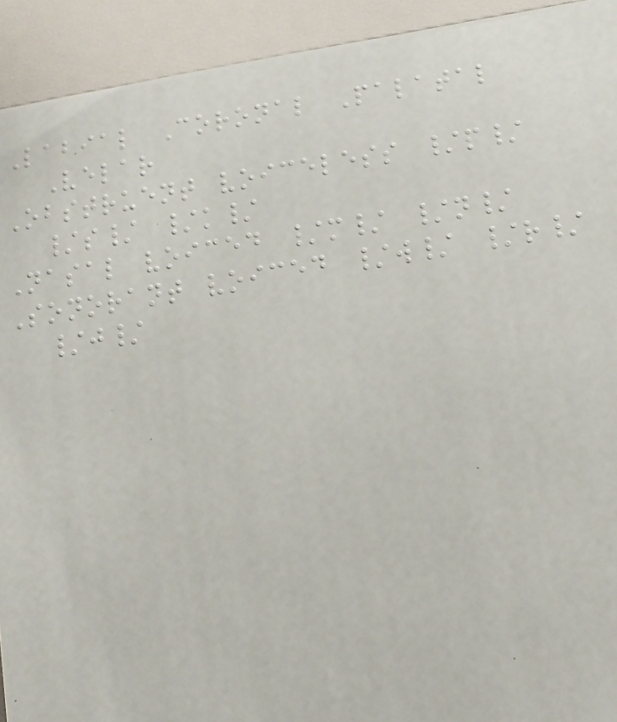Labial Coronal Palatal
Velar
Obstruent voiceless /p/
/s/ /k/
Nasal voiced /m/ /n/
Sonorant voiced /w/ /r/
/j/
